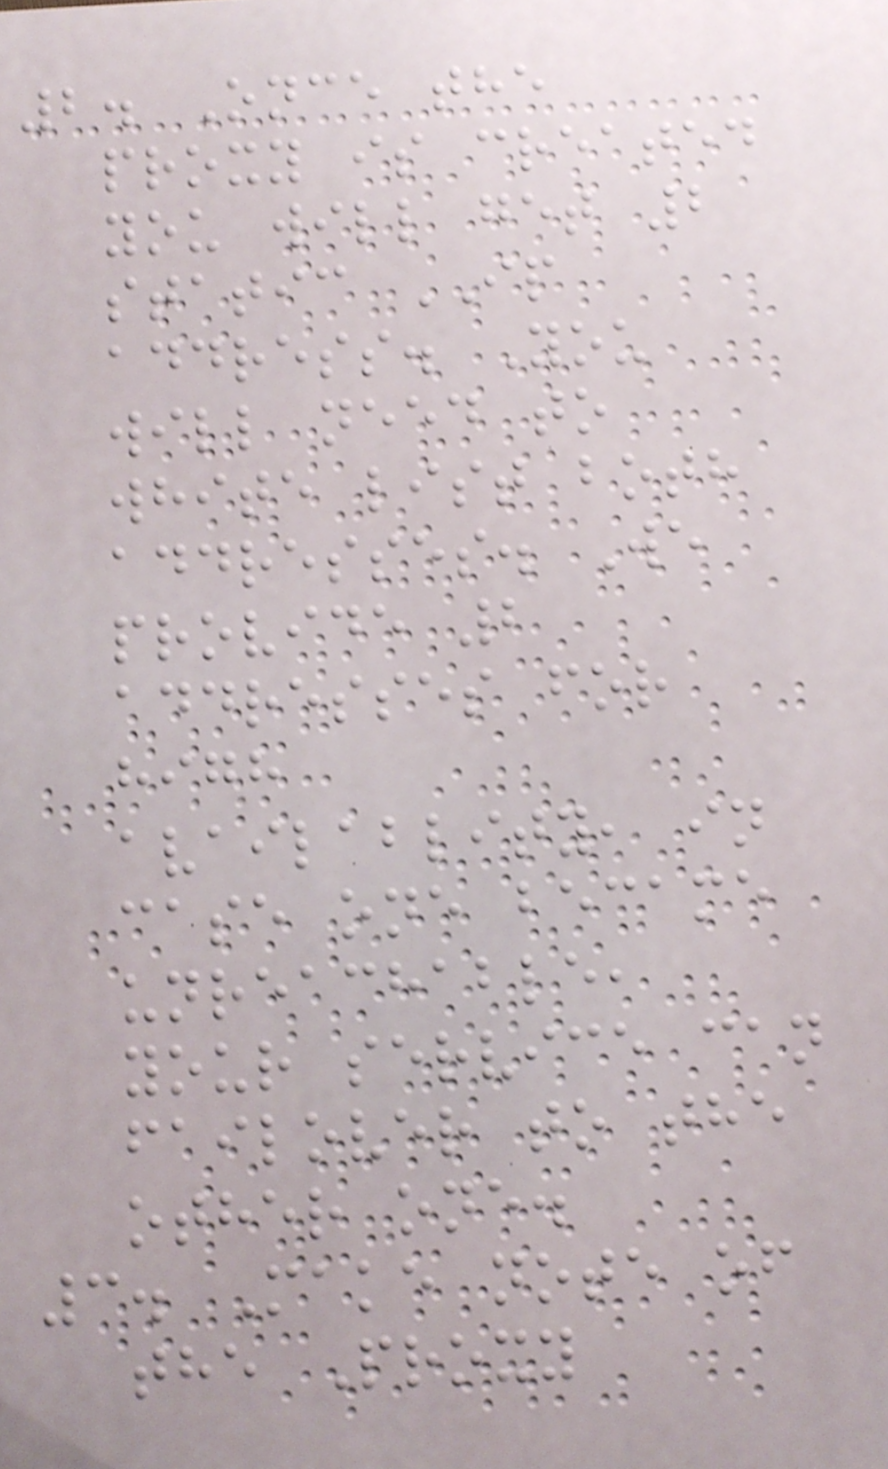2. Once the
proxy is created
you will get 2
static IP
address. You
will need to
white list both
addresses. We
provide 2
addresses for
high
availablity, in
case one became
unreachable,
your service can
failover to the
other one.
3. Make note of
the Proxy
